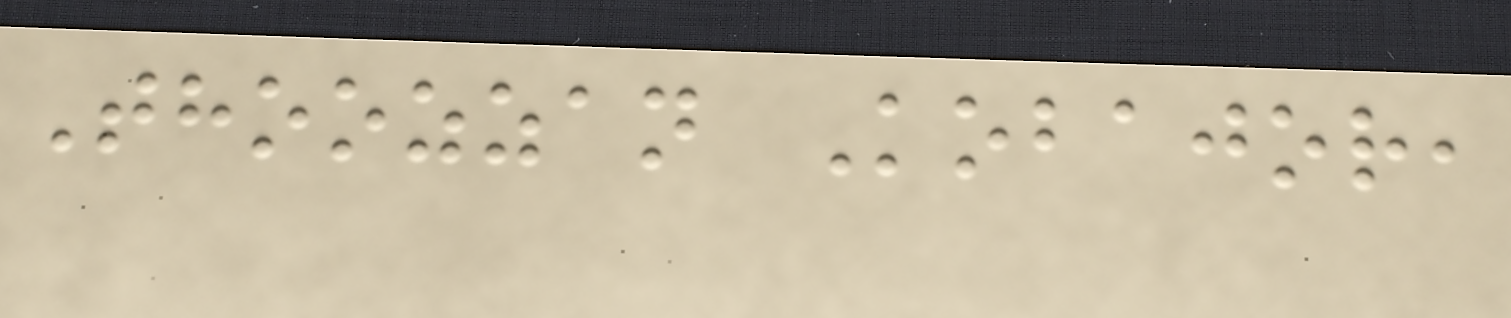Thoozzan Kobajor,
